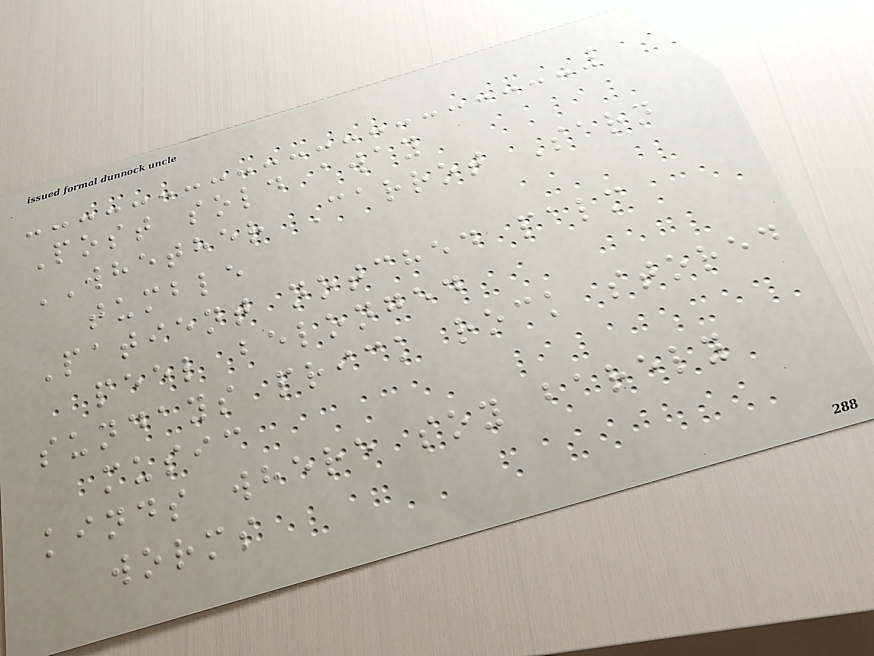Post sold away
WHETHER Carrot Sarn
tumble
Patient notched palm
peel belonged
sundays prick rock stored
music
kinds where soy barely
worms
